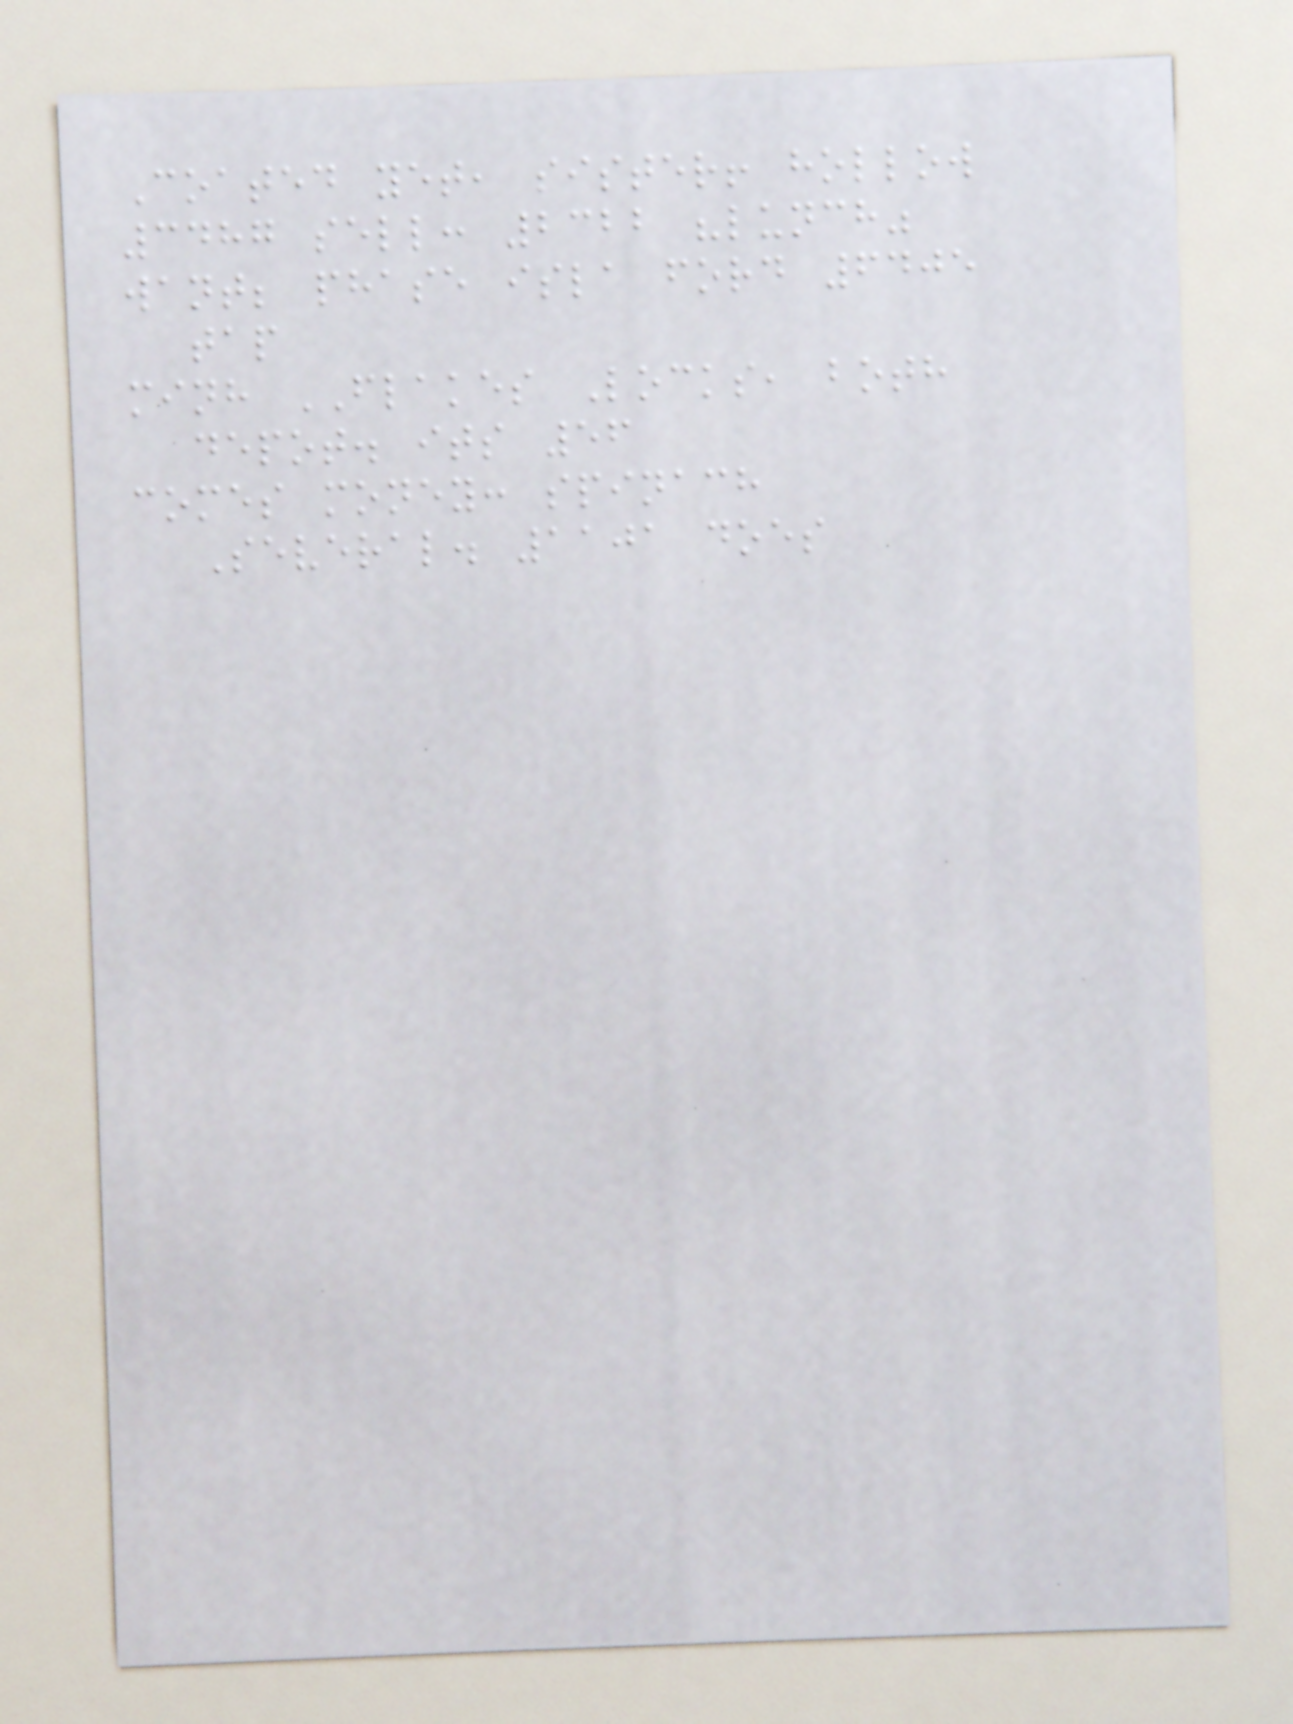Coated yet, sister! hollow
3487 sell: 2322 "lunch"
want; phase isla ford 6405
tap
minh FLAKES Locks, both
depot. its 56
comes money: spinach
Several. 1101 does
